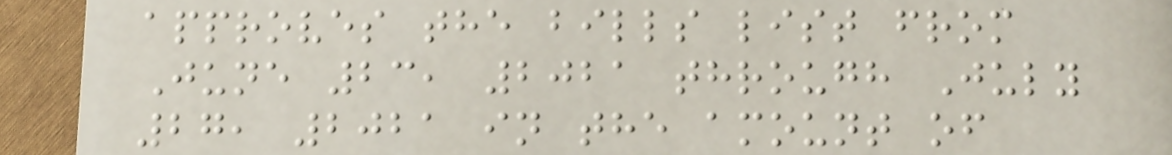approves the bills list from
June 23, 2021 through July
27, 2021 in the amount of
